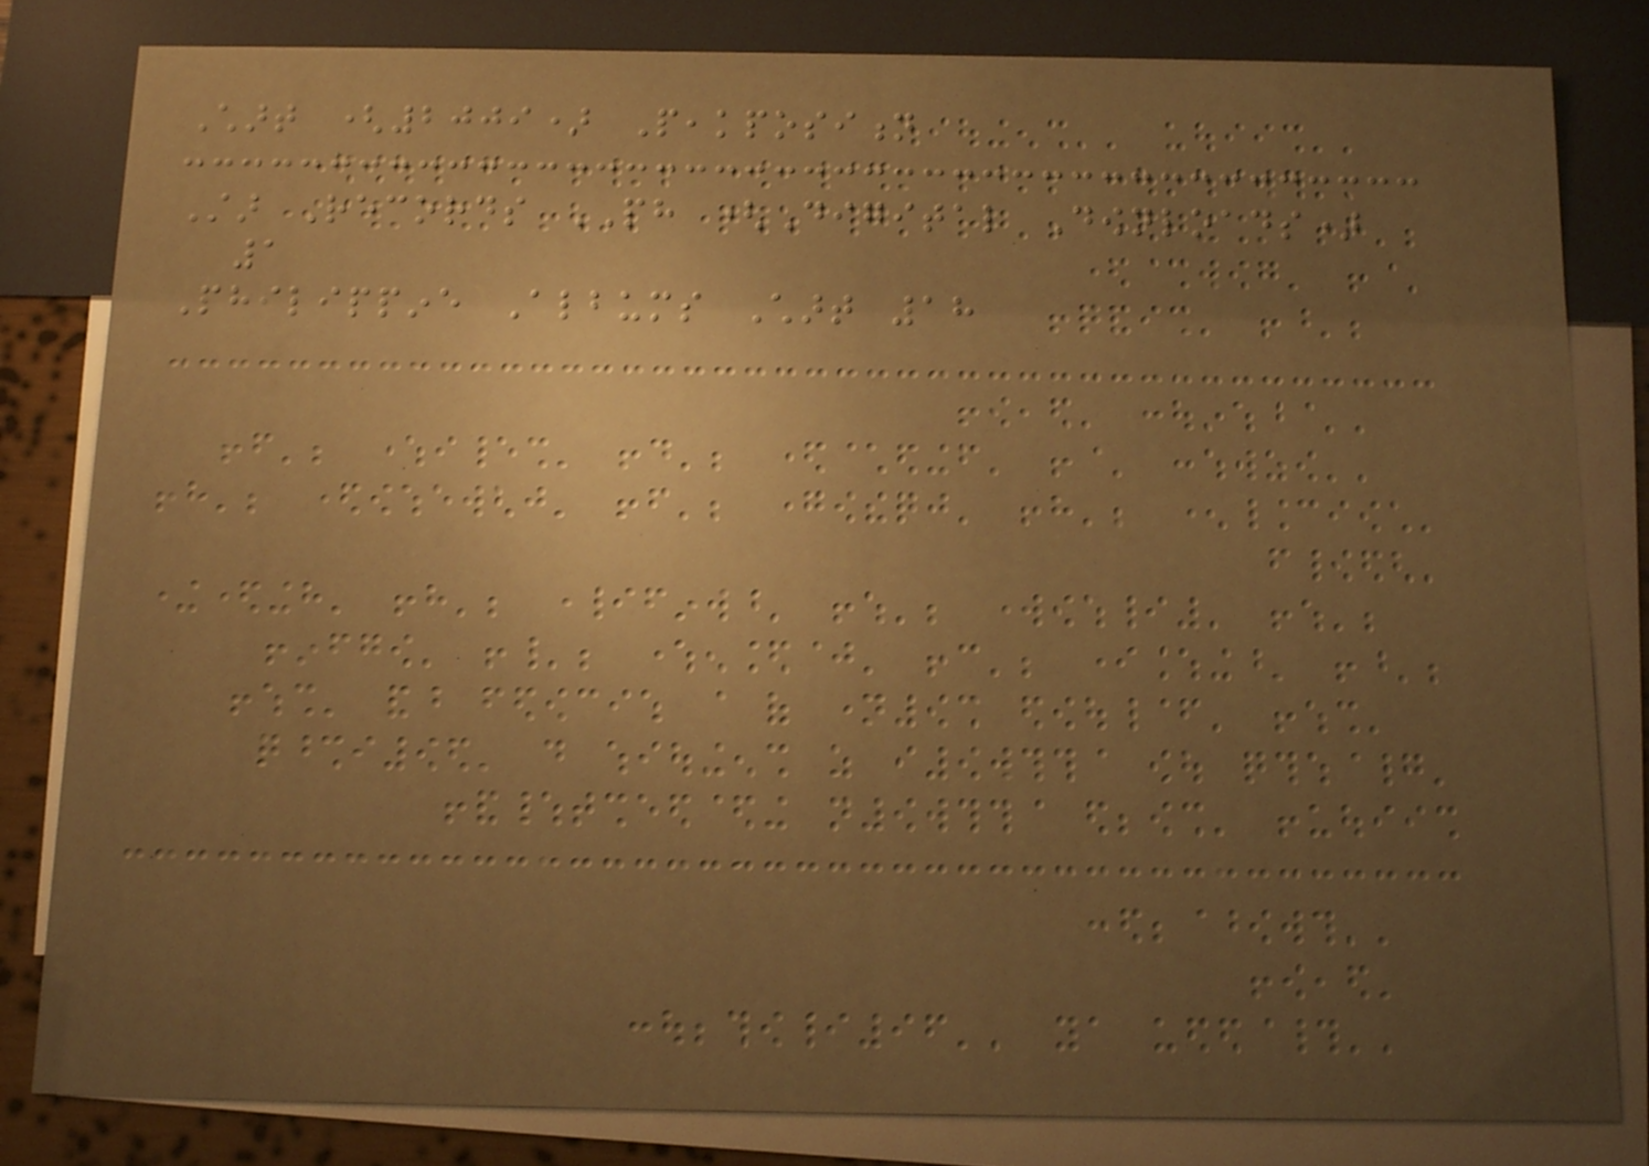Chart (2009) Peakposition
Star Records PH (Digital Downloads)
1
Philippine Albums Chart 18
